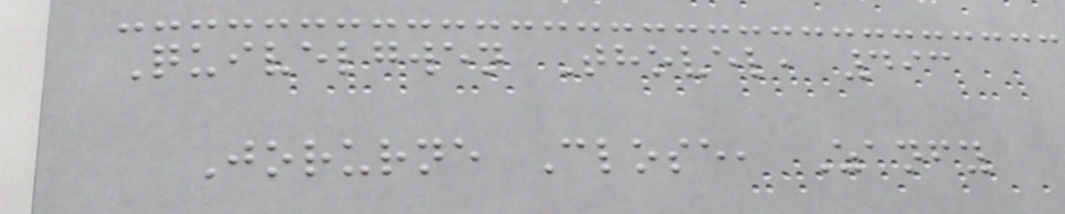Quivelgwen Thovel, 493
Jorurne Close, Zanfy
